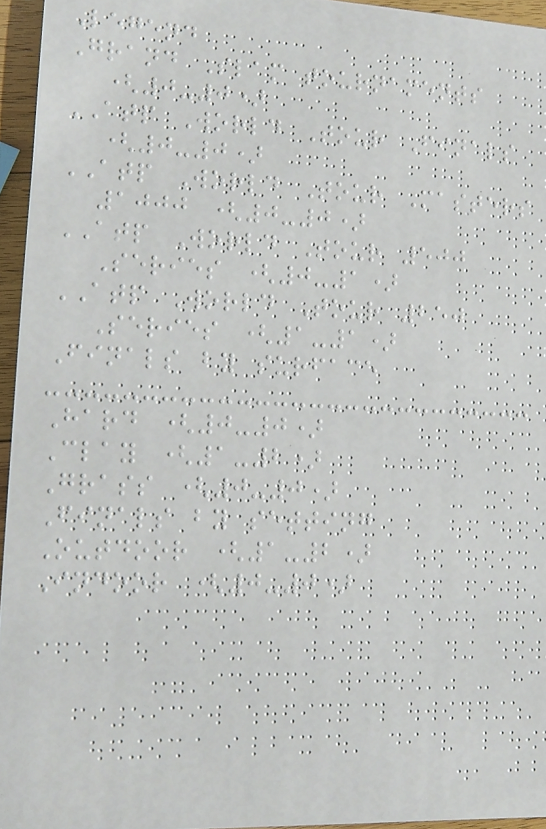Legend
Grand Slam tournaments
(0-0)
ATP World Tour Finals
(0-0)
ATP World Tour Masters
1000 (0-0)
ATP World Tour 500
Series (0-1)
ATP World Tour 250
Series (1-1)
Finals by surface
Hard (0-0)
Clay (1-2)
Grass (0-0)
Finals by setting
Outdoor (1-2)
Indoor (0-0)
